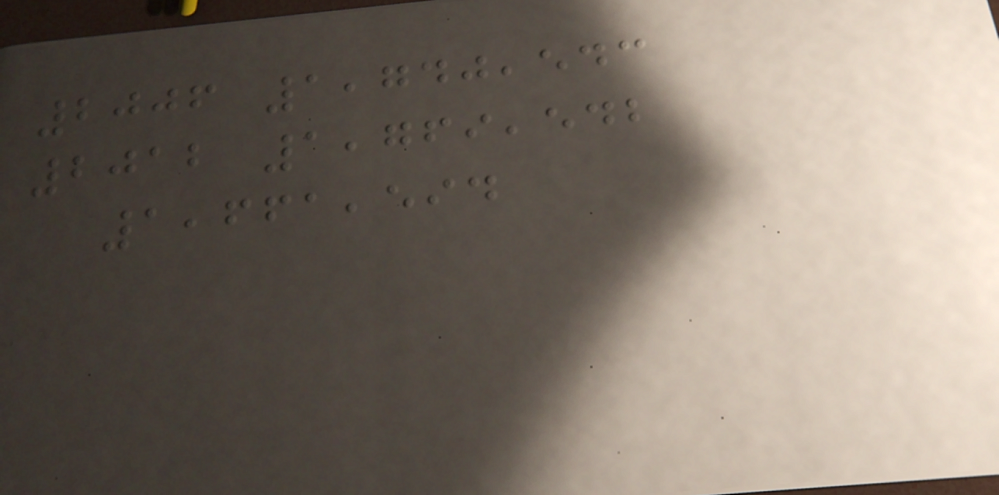2006 1,740,543
2012 1,769,542
1,661,594
